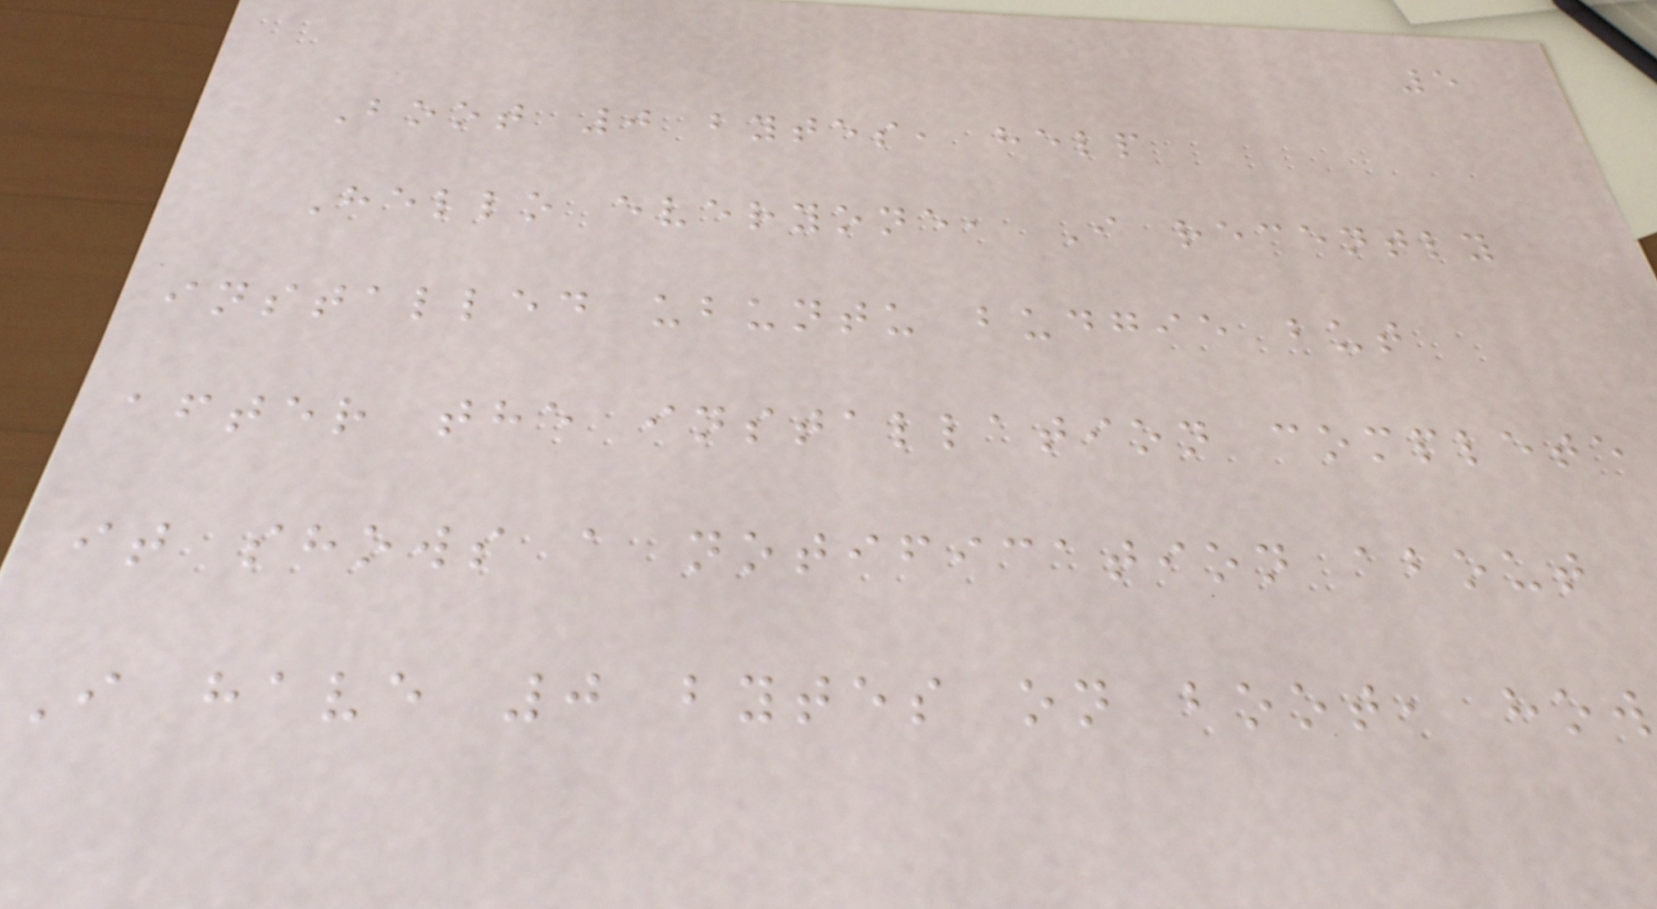5
Boot 0 bytes, help
Hello everyone, I recently
installed ubuntu budgie but
after the installation complete
it shows a notification about
I have 0 bytes on boot, how
